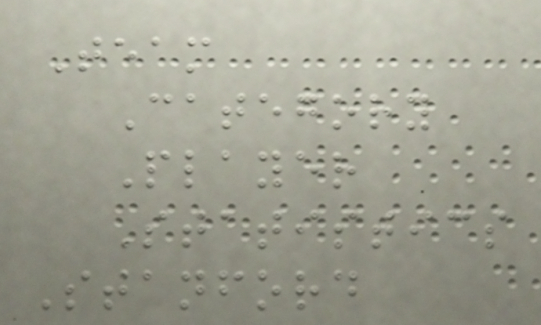Team
Category
Player
Statistics
Stanford
